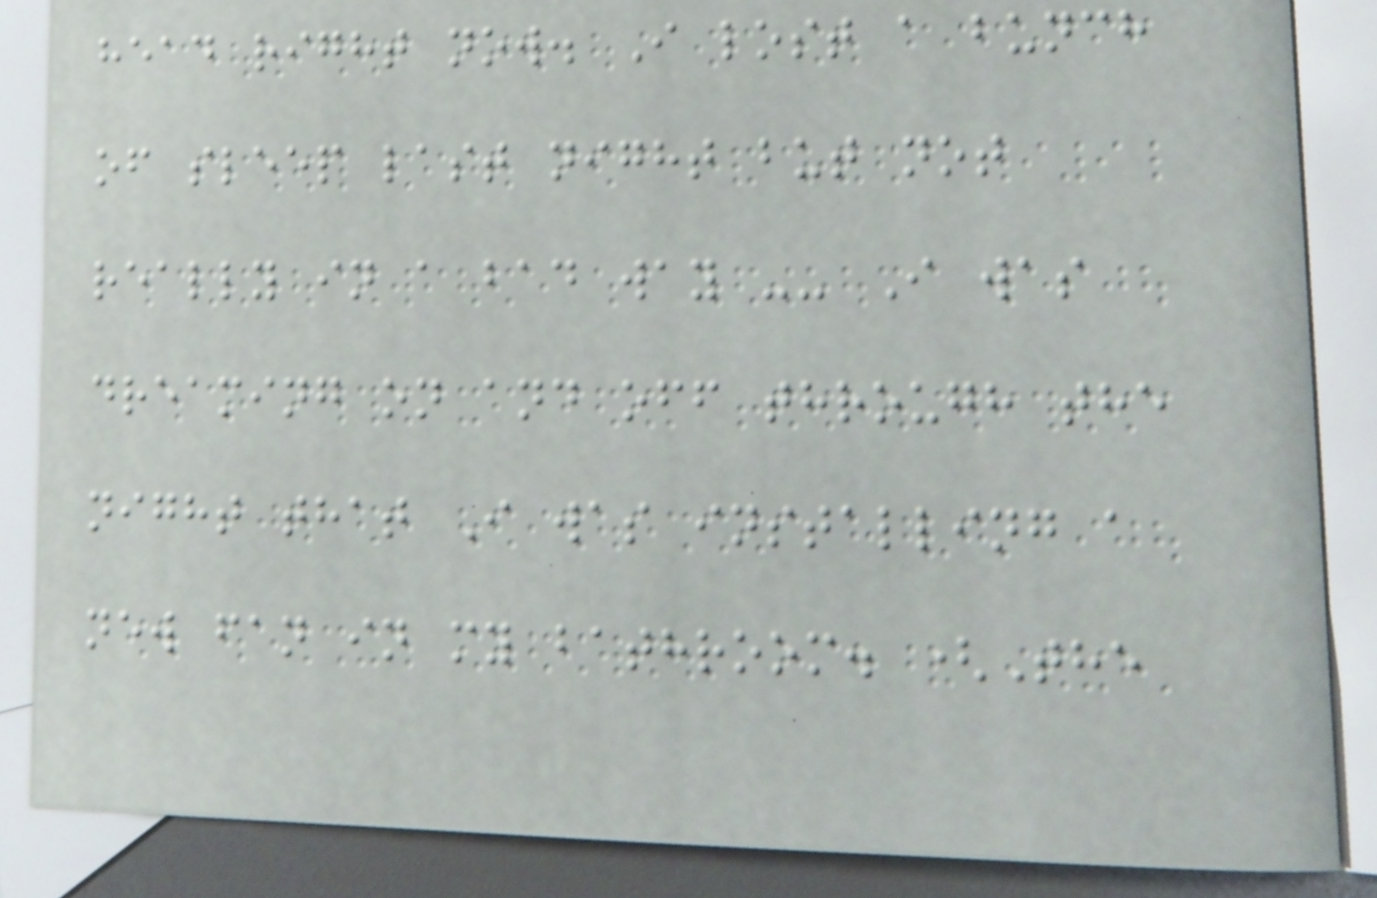head right now. I lost a bunch
of sleep last night but not
really in a bad way -- I was
dreaming on and off through the
night that I was installing a
new fan in my bathroom. (The
